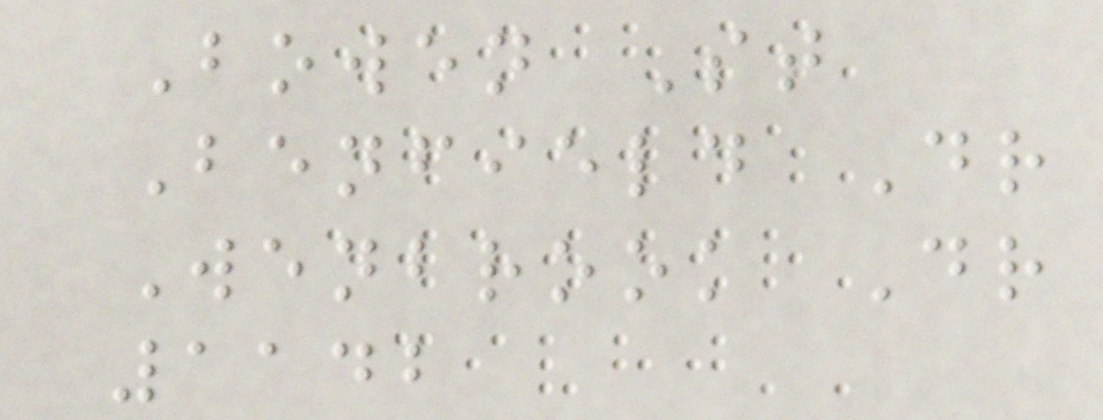Bowen St
Benfield Dr
Wenbrook Dr
1142
